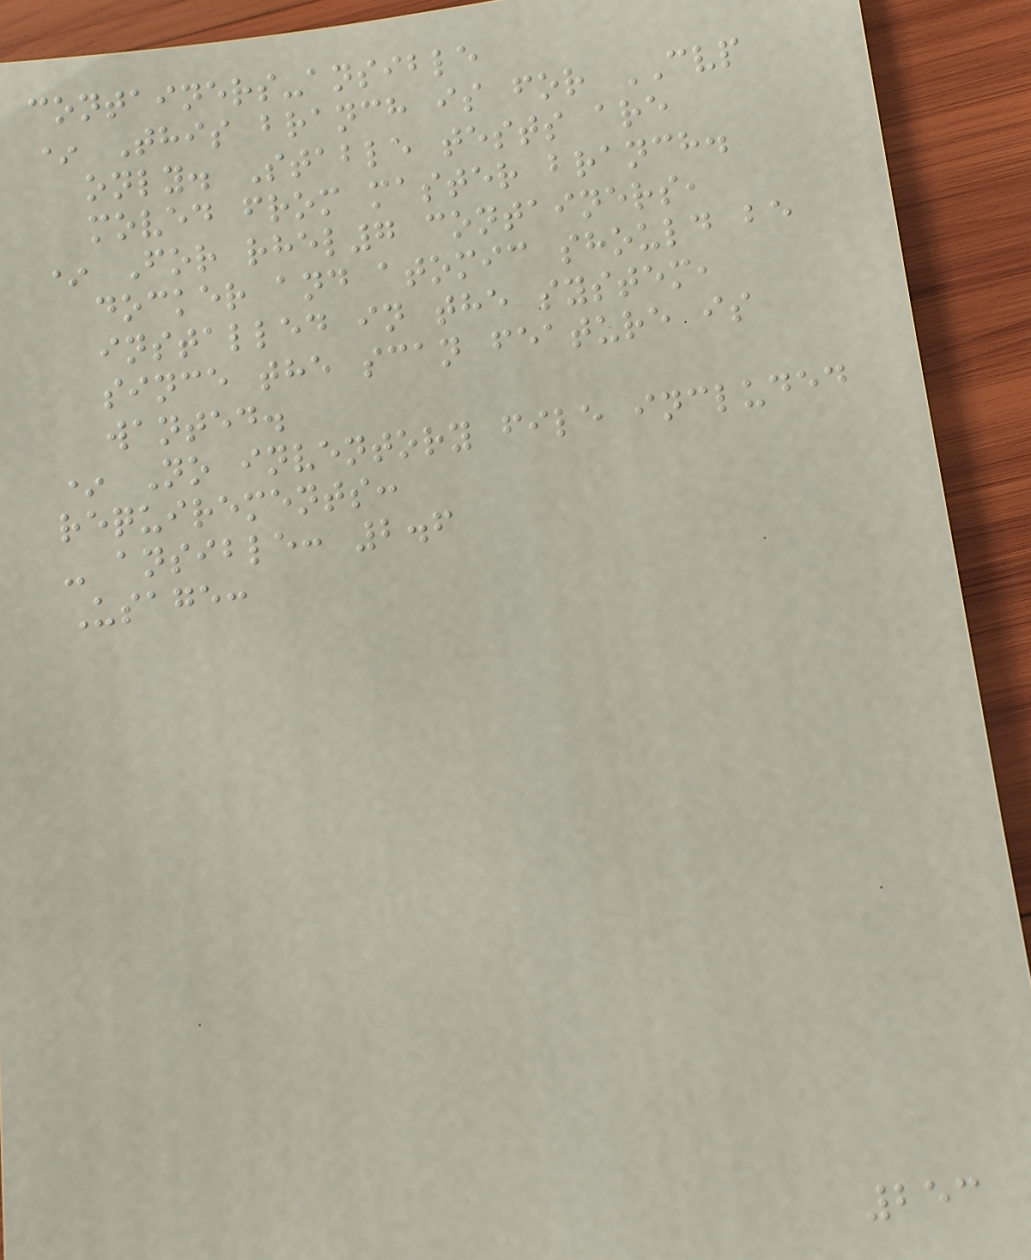containers-ansible
* This branch is for CVP
only. Stable tests are
moved from master branch.
* For rhel7 containers,
docker and atomic should be
installed in the system,
since the scan feature is
wanted.
* No inventory file included
requirements:
- ansible: 2.6
Usage:
253
